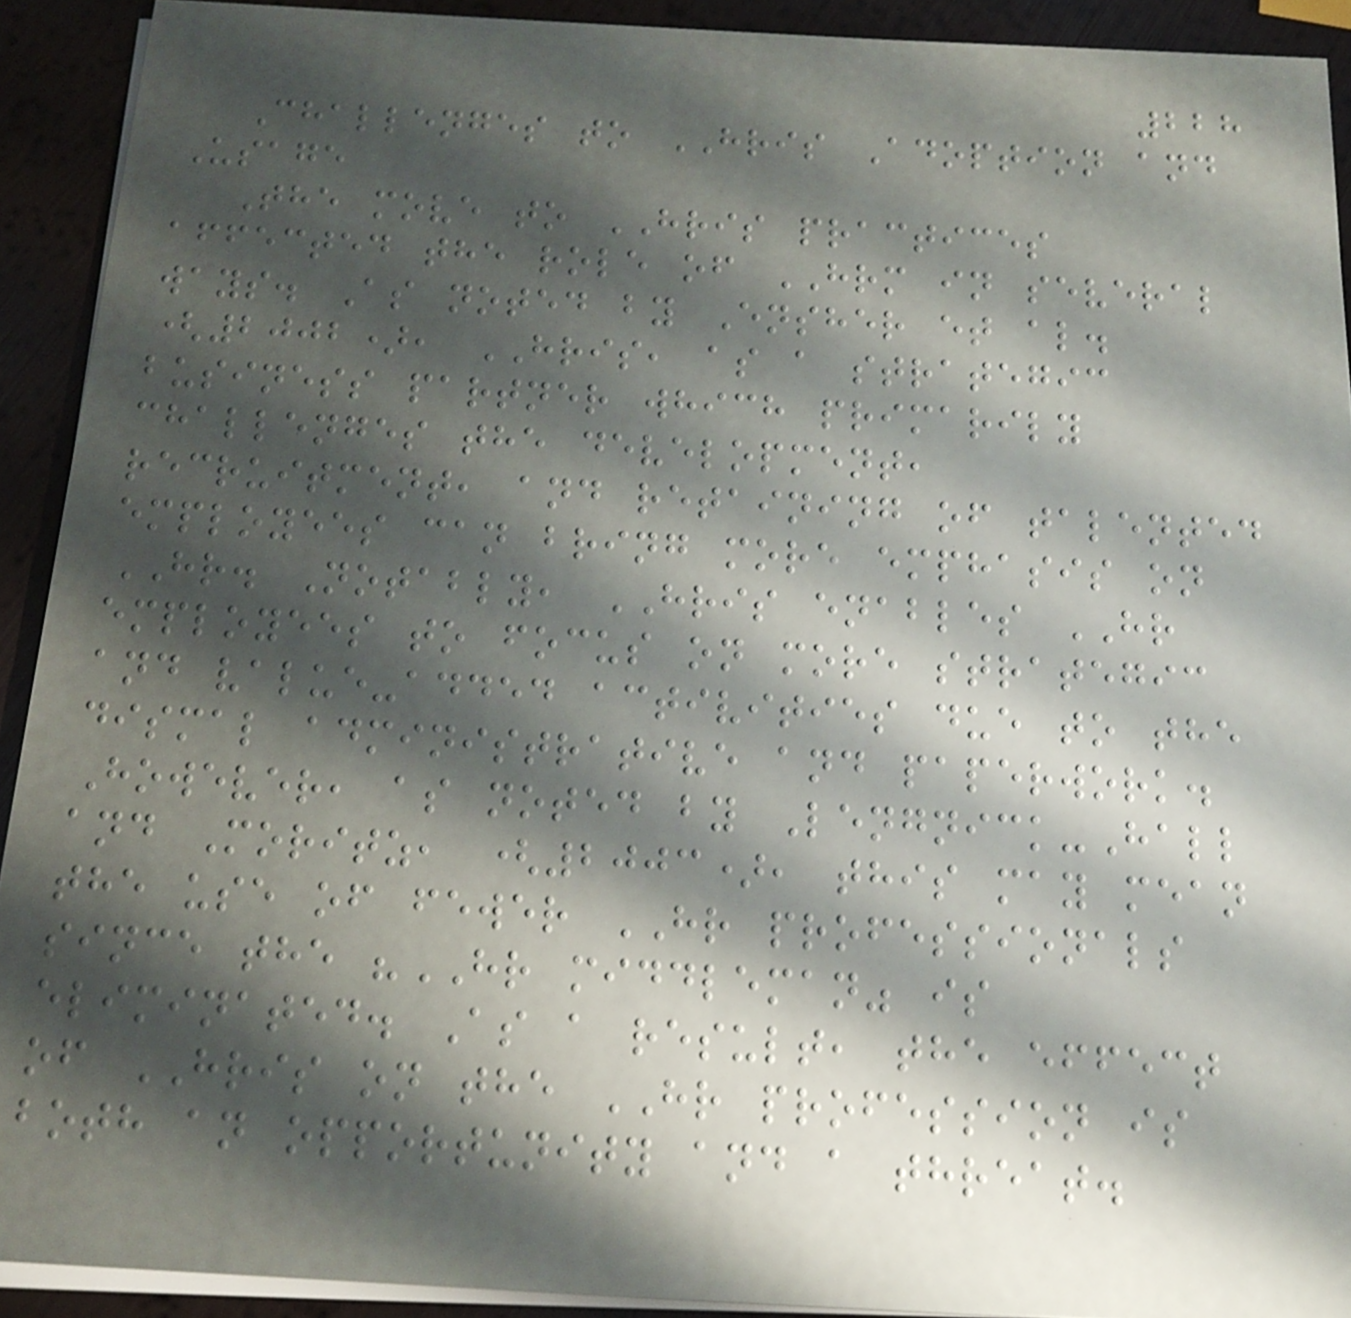228
Challenges to HRIS Adoption and
Usage
The move to HRIS practices
affected the role of HRM in several
ways. As noted by Ensher et al.
(2002), HRIS, as a strategic
business partner which primarily
challenges the development,
recruitment, and retaining of talented
employees can bring more emphasis on
HR. Notably, HRIS enables HR
employees to focus on more strategic
and value-added activities due to the
dismal administrative and paperwork.
However, as noted by Lengnick-Hall
and Moritz, (2003), this may mean
the use of fewer HR professionals
since the "HR middleman" is
eliminated. As a result, the effect
of HRIS on the HR profession is
both an opportunity and a threat.
